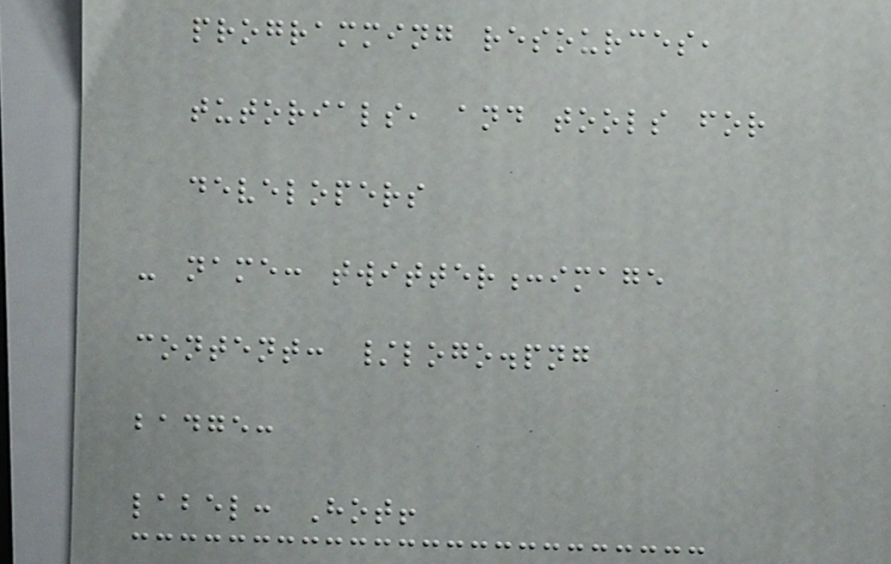programming resources,
tutorials, and tools for
developers
- name: twitter:image
content: /logo.png
badge:
label: Hot!
